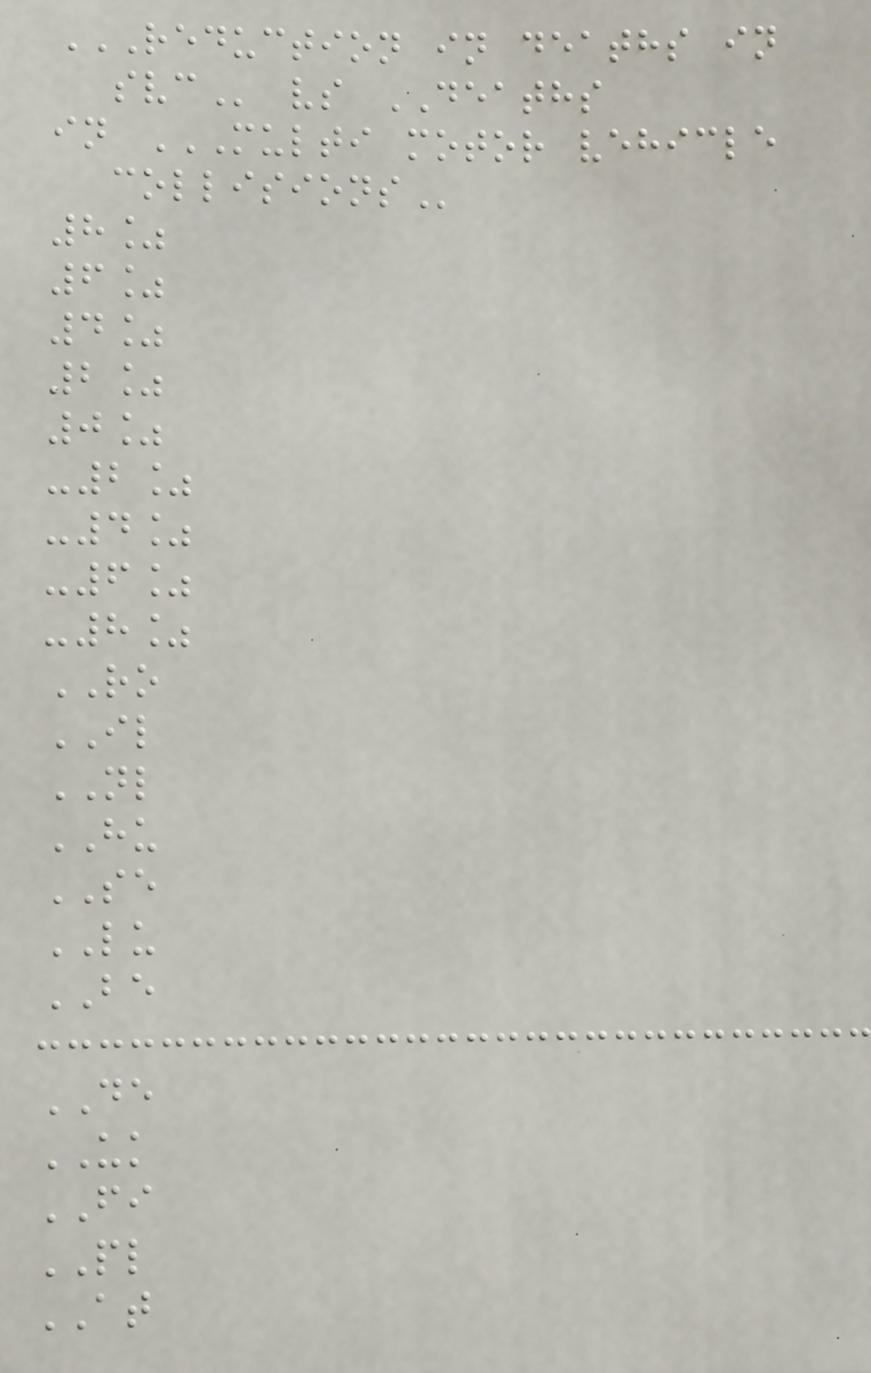REDUCTION IN DEATHS IN
SVC vs DEATHS
in MULTI MOTOR VEHICLE
COLLISIONS
8%
6%
4%
2%
0%
-2%
-4%
-6%
-8%
RO
IL
NL
HU
SE
LU
BE
DE
UK
FI
PL
AT
